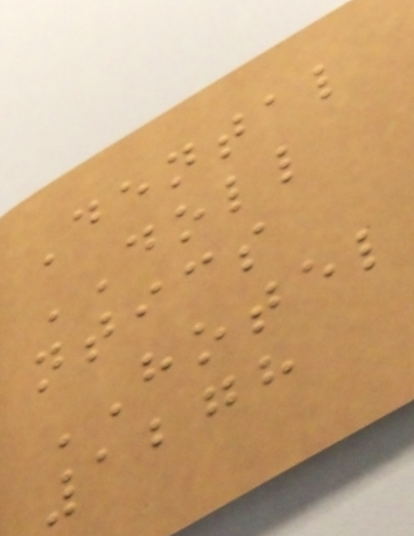Dental
DOLL
ntics
HOTEL
1278
